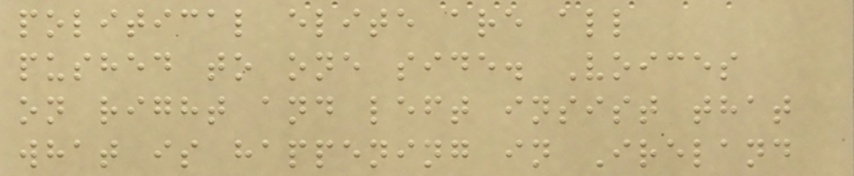political elite are all
pushed to one side. Voices
on right and left insist that
what is happening in Ireland
